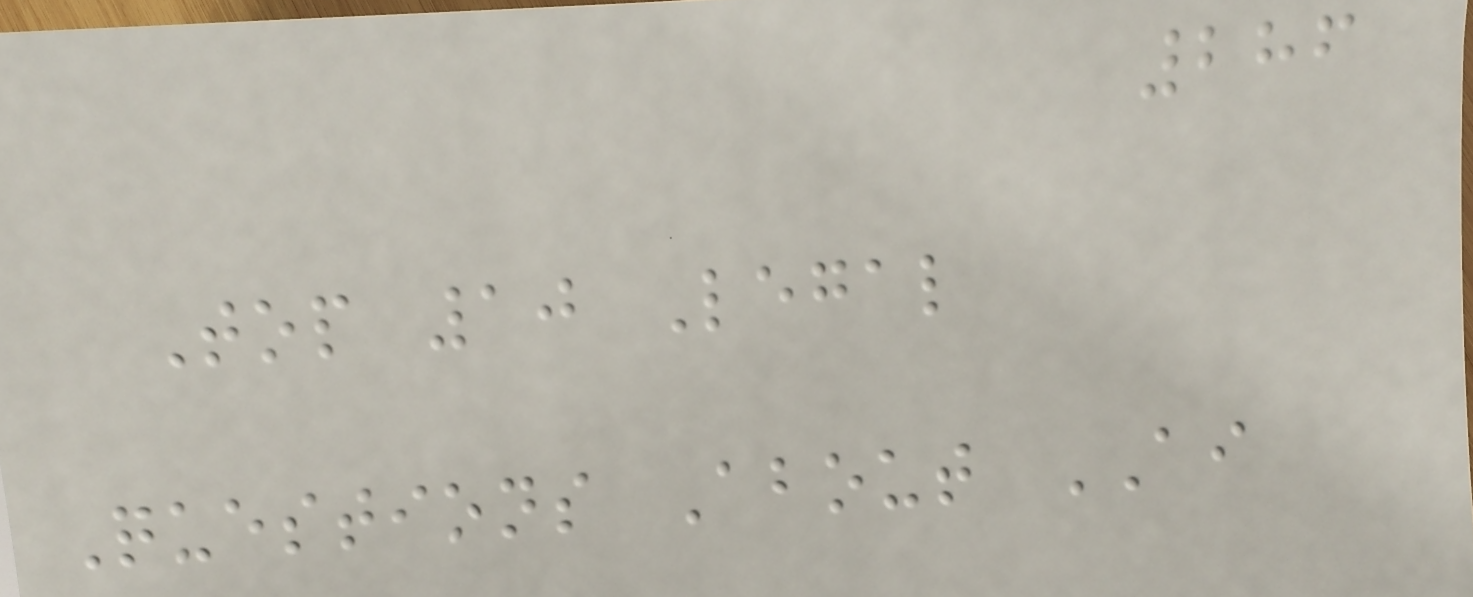286
Top 10 Legal
Questions About AI
